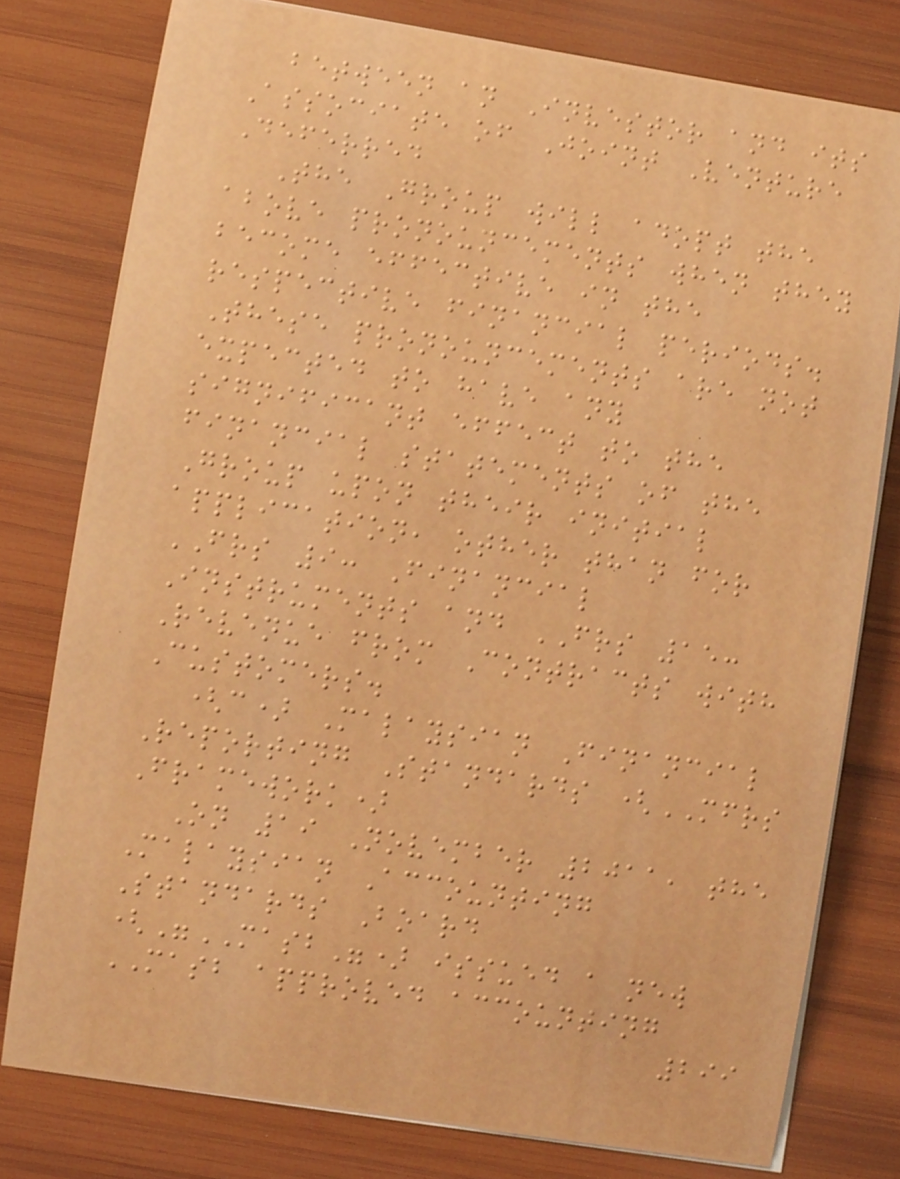between an Investor and its
Associate of Joint Venture
Deferred
The Group will adopt the
above pronouncements when they
become effective in the
respective financial periods.
These pronouncements are not
expected to have any
significant effect to the
financial statements of the
Group upon their initial
application, other than for
FRS 9: Financial
Instruments and FRS 15:
Revenue from Contracts with
Customers.
(c) Malaysian Financial
Reporting Standards (MFRS
Framework)
On 19 November 2011, the
Malaysian Accounting
Standards Board
("MASB") issued a new
MASB approved accounting
299
